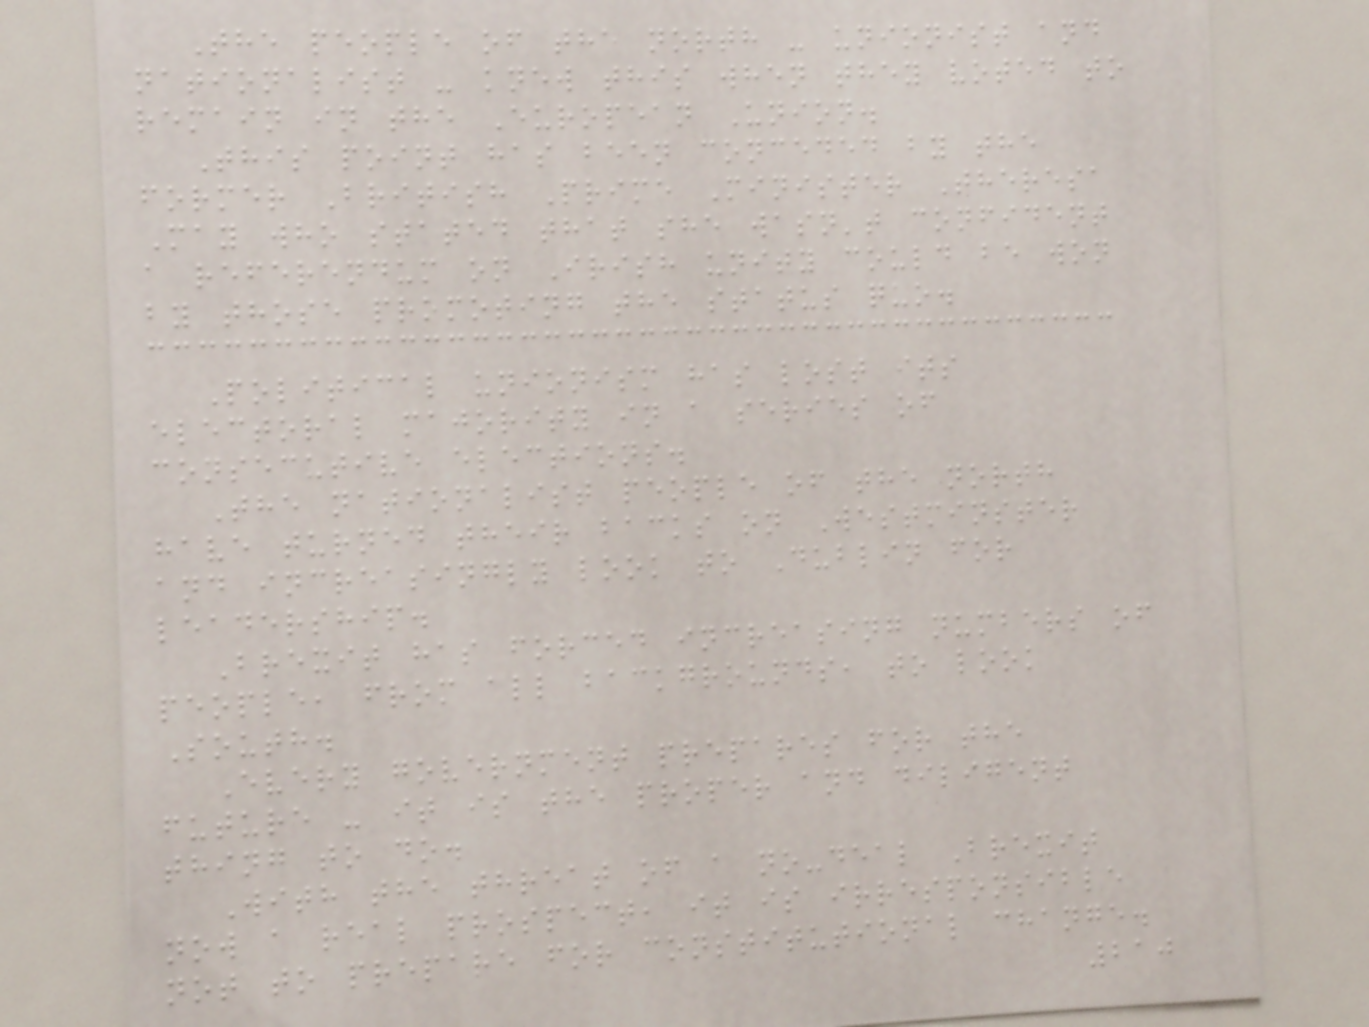The people of the north - unionist and
nationalist - knew this when they voted to
remain in the European Union.
This point has been conceded by the
former British Prime Minister Theresa
May who stated that she wasn't confident
a referendum on Irish unity could be won
by those promoting the status quo.
Political unionism has lost its
electoral majority in a series of
consecutive elections.
The nationalist people of the north
have turned their backs on Westminster
and increasingly look to Dublin for
leadership.
Brexit has forced increasing numbers of
people, from all backgrounds, to look
South.
Every government prepares for the
future - it is the proper and diligent
thing to do.
With the threat of a no-deal Brexit
now a real prospect, it is irresponsible
not to prepare for constitutional change.
210
